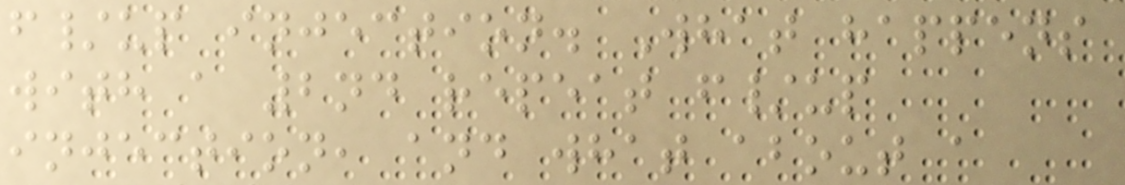f/up injection. What happens
with a 2nd repeat f/up
injection, and what about a
